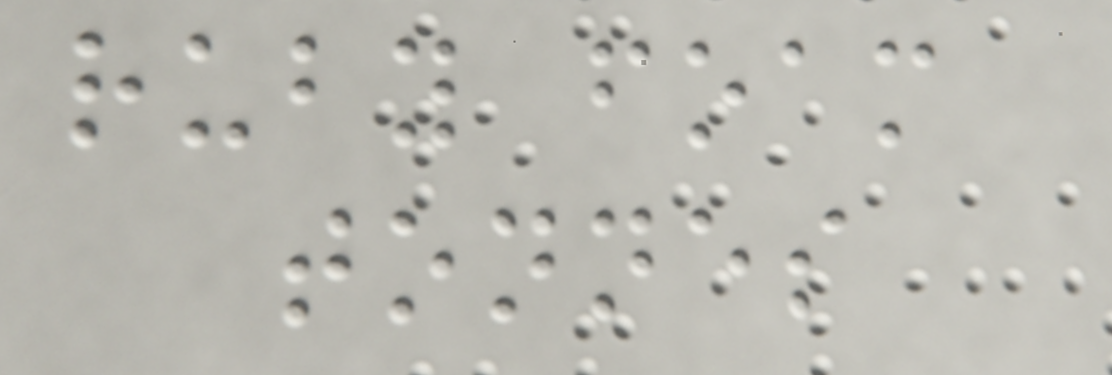ruby foam
tonnes
